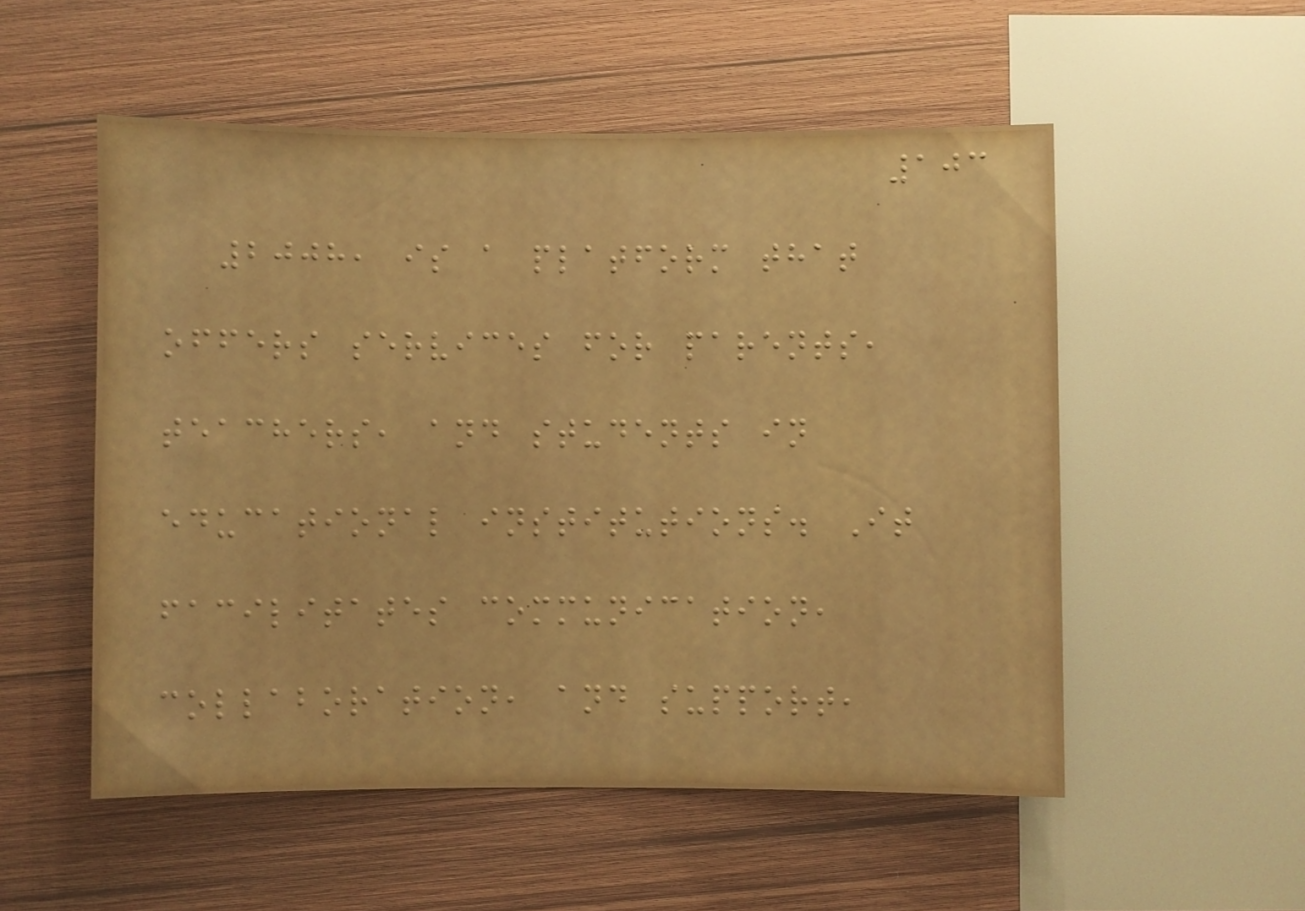103
2008, is a platform that
offers services for parents,
teachers, and students in
educational institutions. It
facilitates communication,
collaboration, and support,
